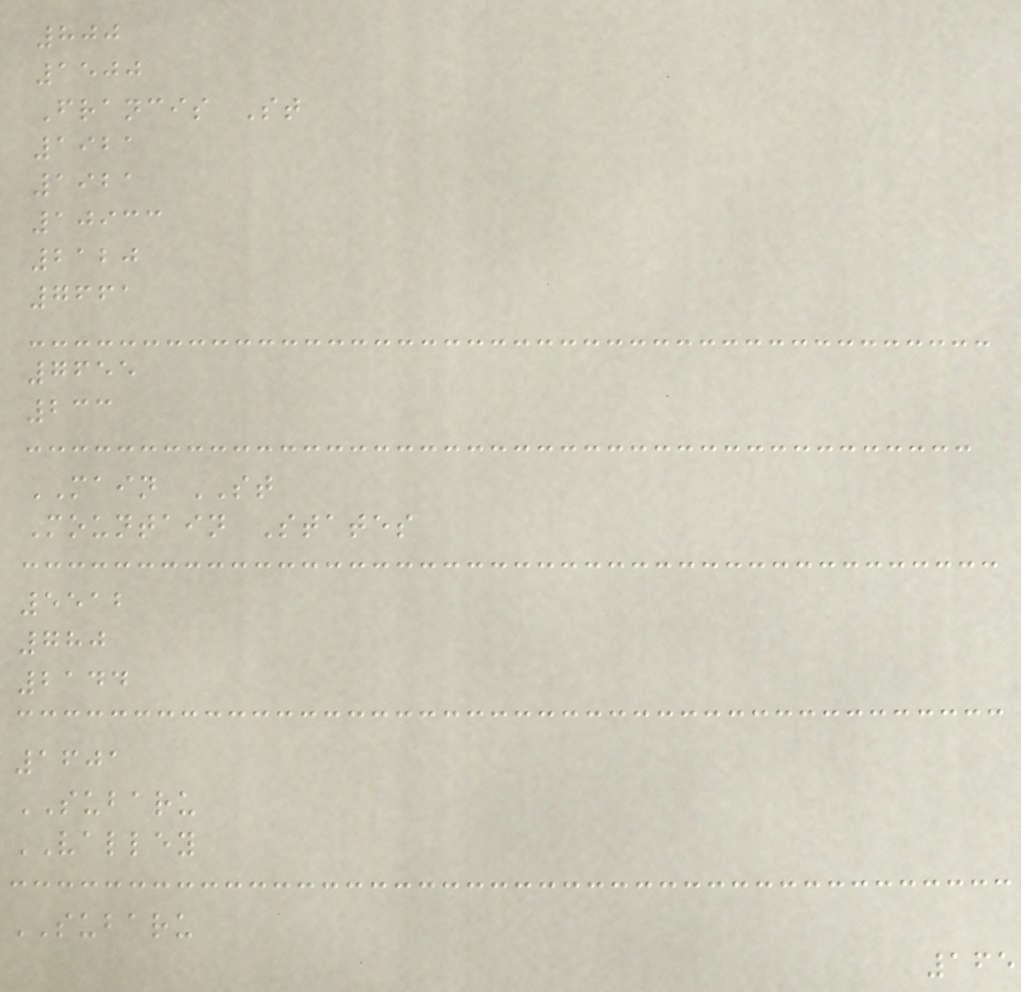800
1500
Francis St
1921
1921
10933
2120
7661
7655
233
MAIN ST
Mountain States
5512
780
2144
1601
SUBARU
VALLEY
SUBARU
165
